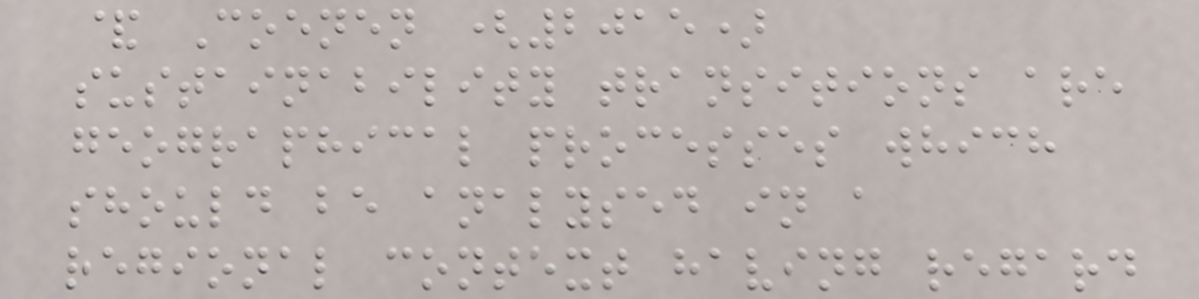& Coenen (2015)
sustainability transitions are
geographical processes which
should be analysed in a
regional context having regard
